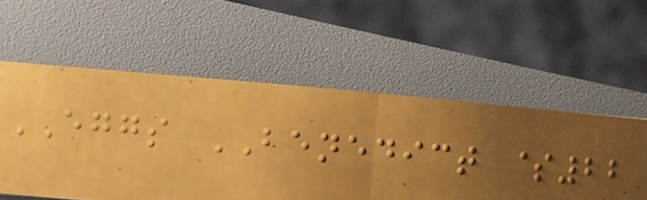EGGS BENEDICT $22
